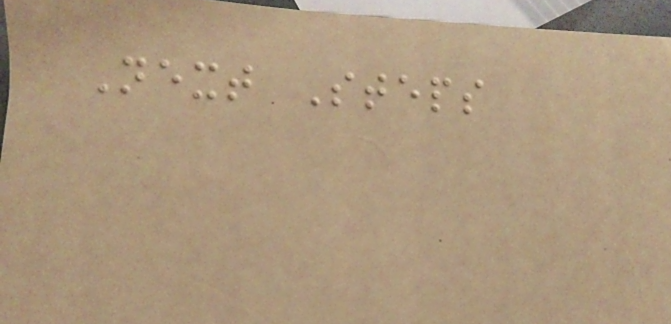Next Steps
